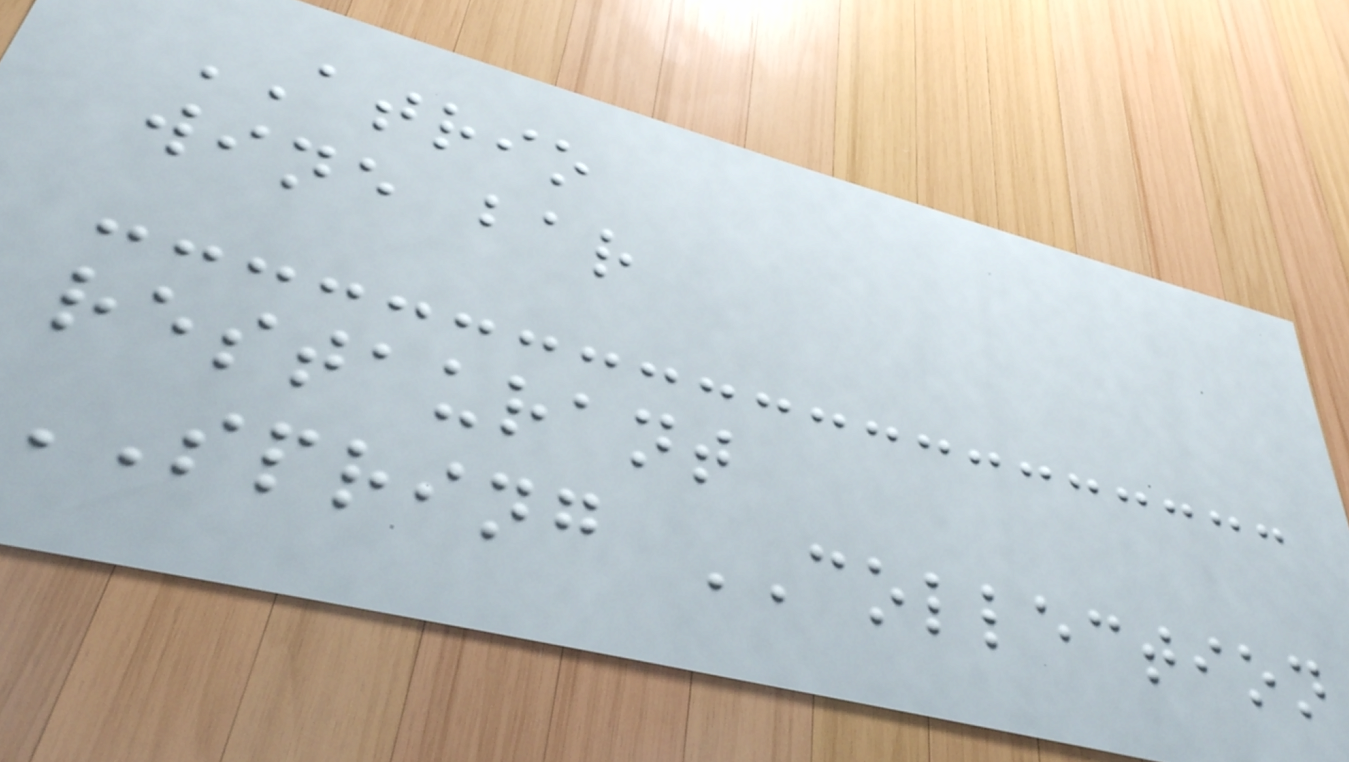ATRIO
wine bar
restaurant
SPRING COLLECTION
